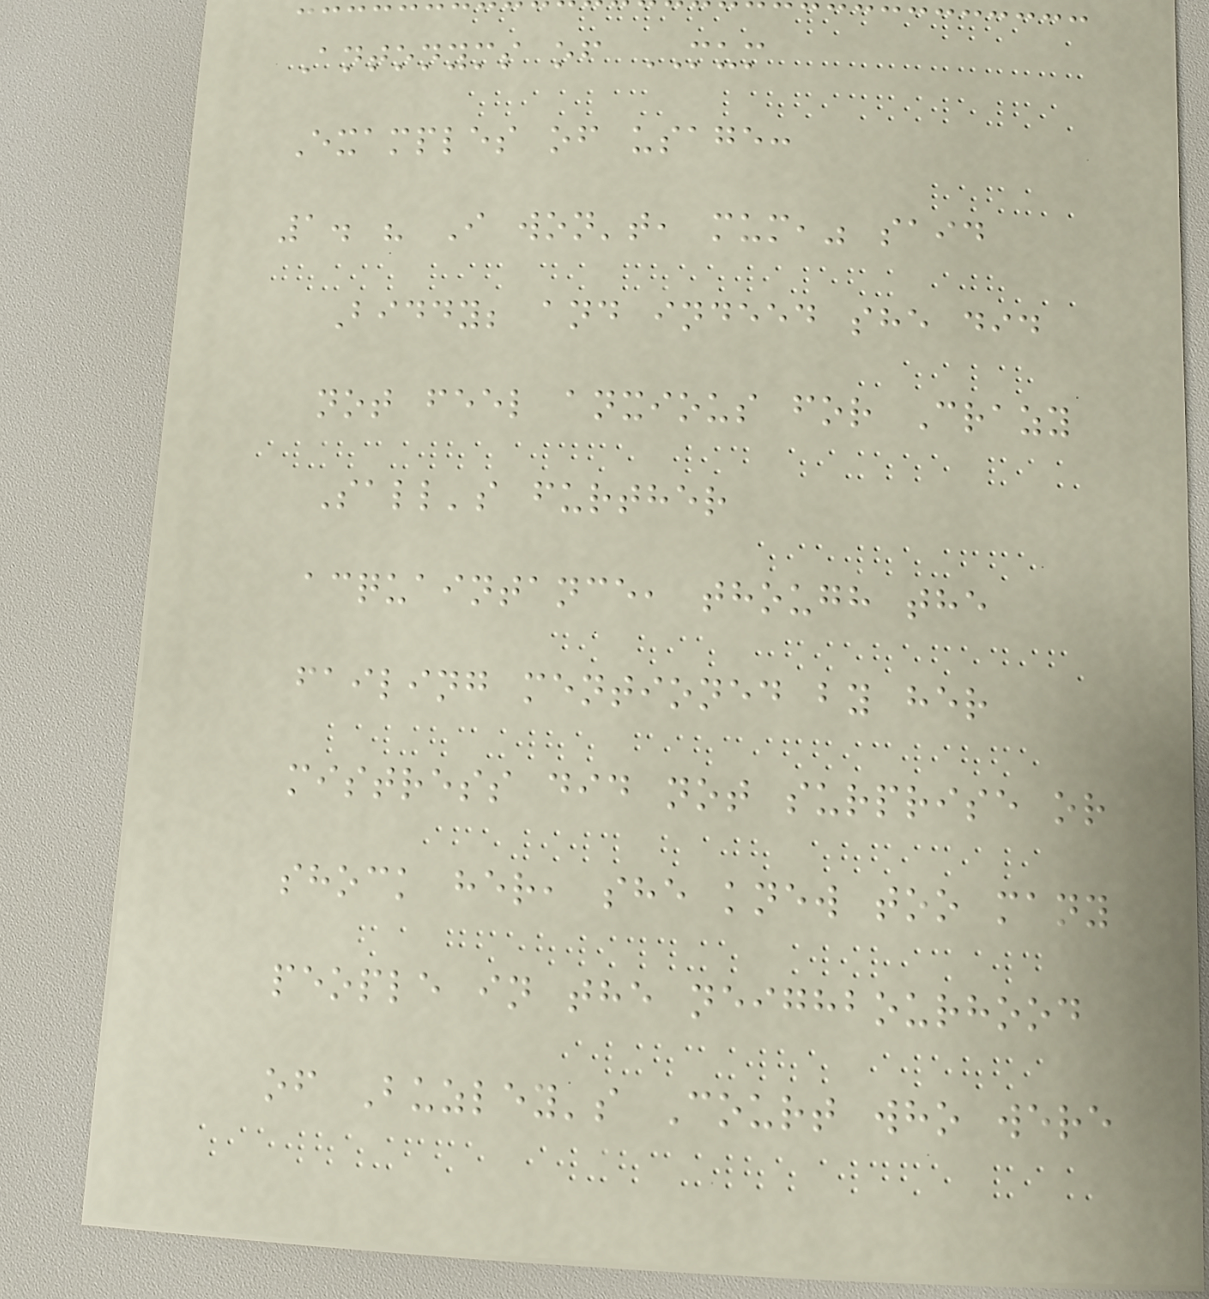Antonyms of MUM
Examples of usage:
1. " I won't, mum," said
Biddy; and indeed she did
not feel anxious for Crazy
Sall's further
acquaintance, though the
failing mentioned by her
mistress did not surprise or
shock her, she knew too many
people in the neighbourhood
of Buzley's Court who were
